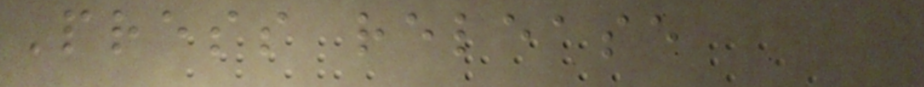Press release
